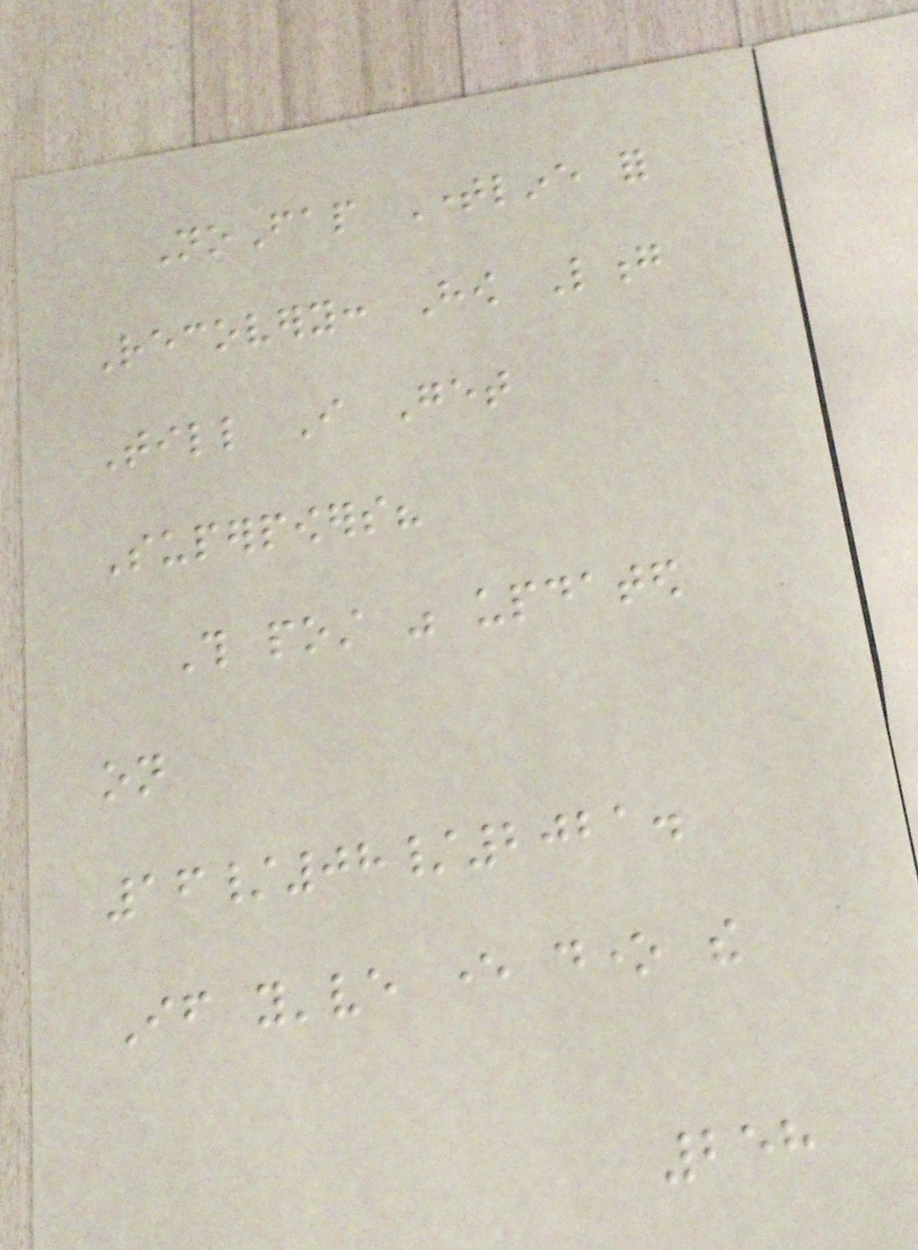NoFap Timeline for
Recovery: How Long
Till I Get
Superpowers?
This post was updated
on
16/08/2021.
If you've ever done the
258
